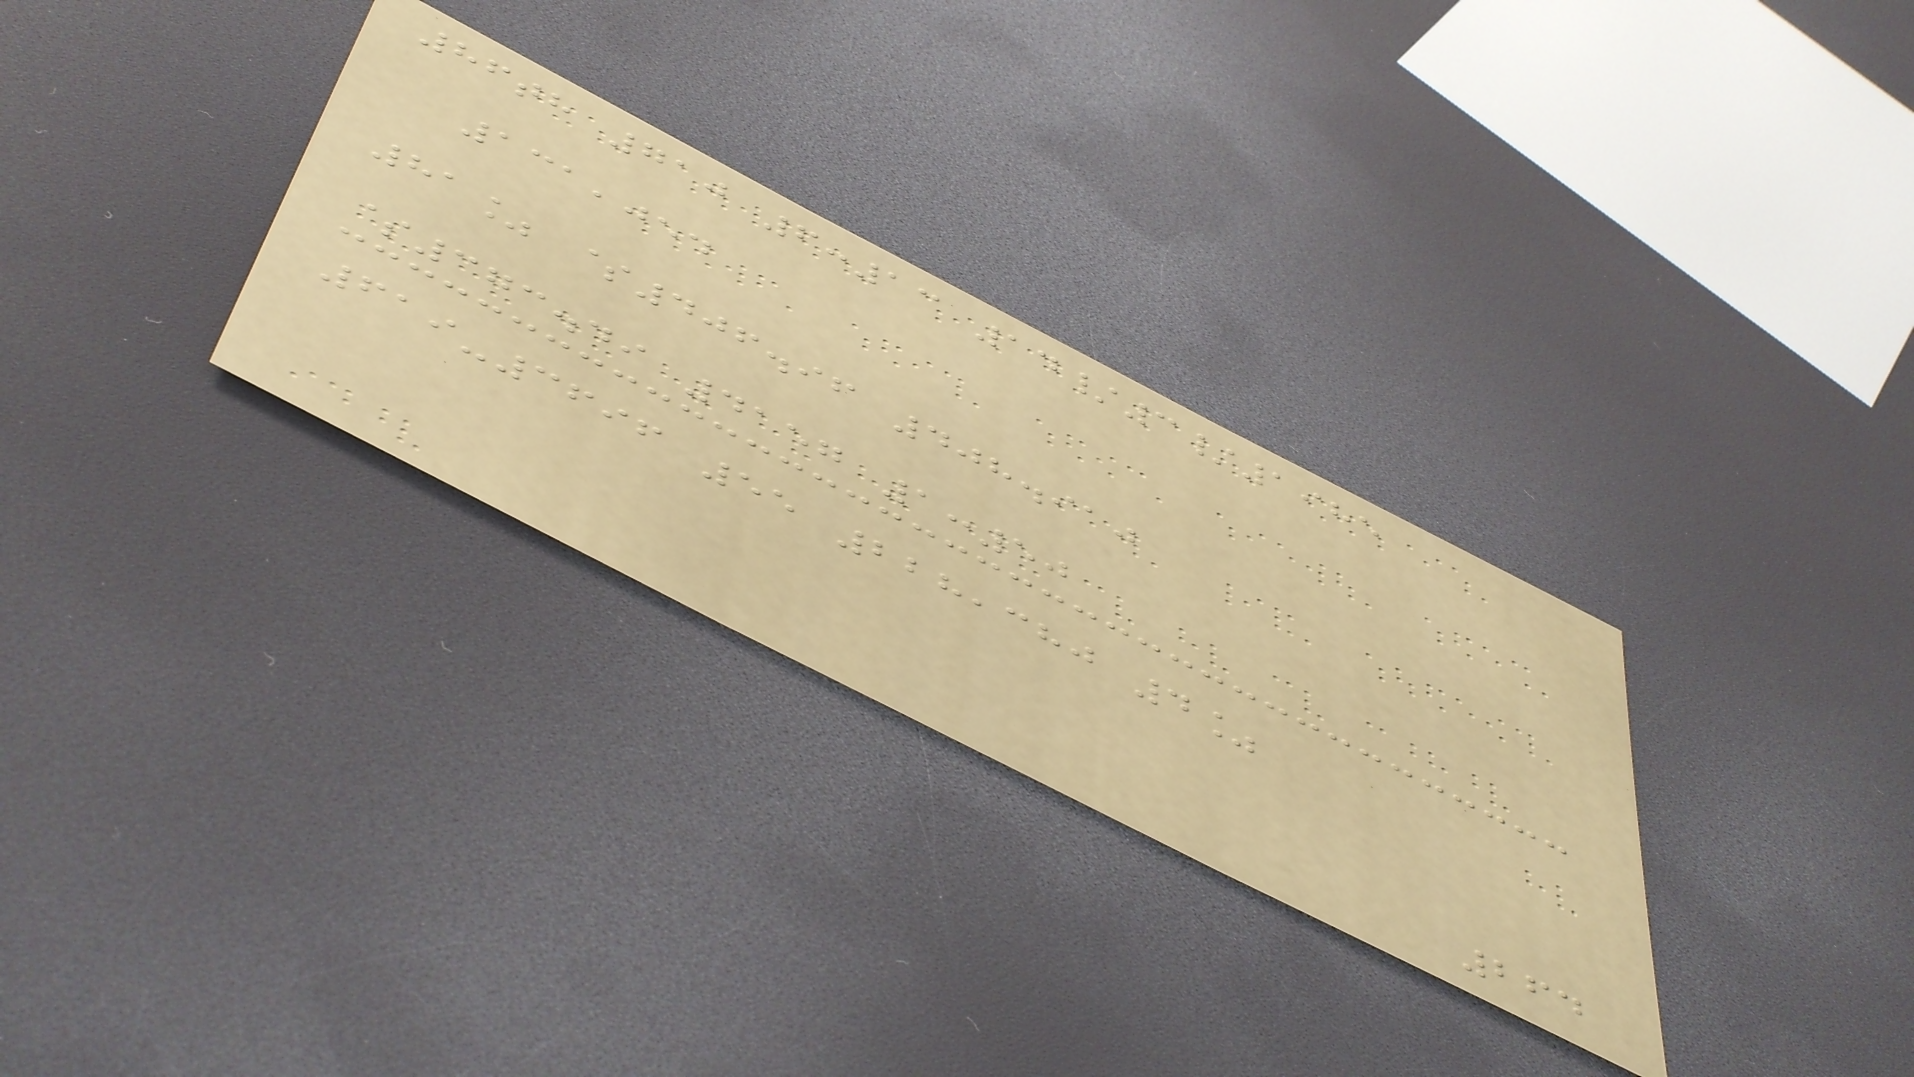86th 710 6:13 14/3/1985
131,054
81% $406.96 408.910
$373.49 4157 1:50
619-3696 55 228,380 4%
264
